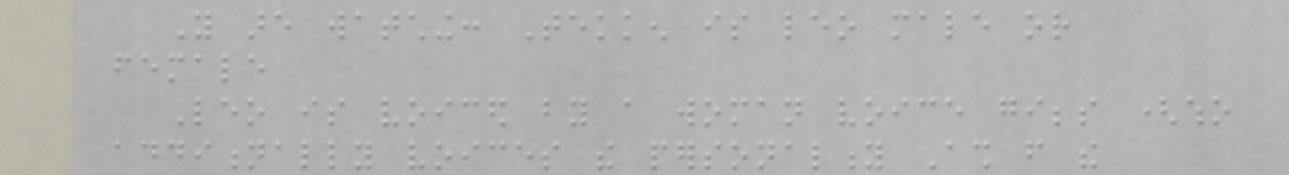You are watching: Tekken is leo male or
female
Leo is voiced by a woman voice gibbs (who
additionally voices the personality Ash from the
